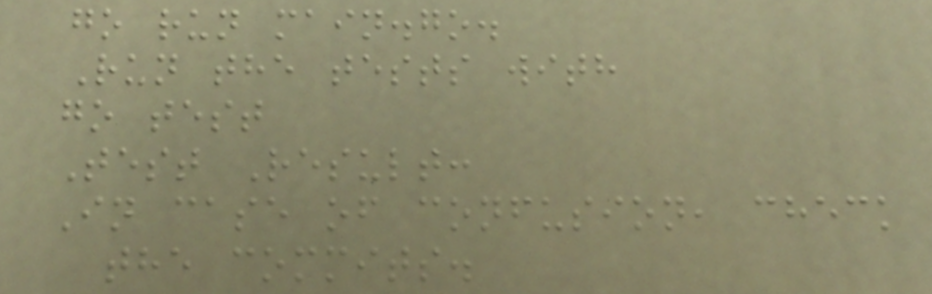go run main.go.
Run the tests with
go test
Test Result:
In case of confusion, check
the commits.
